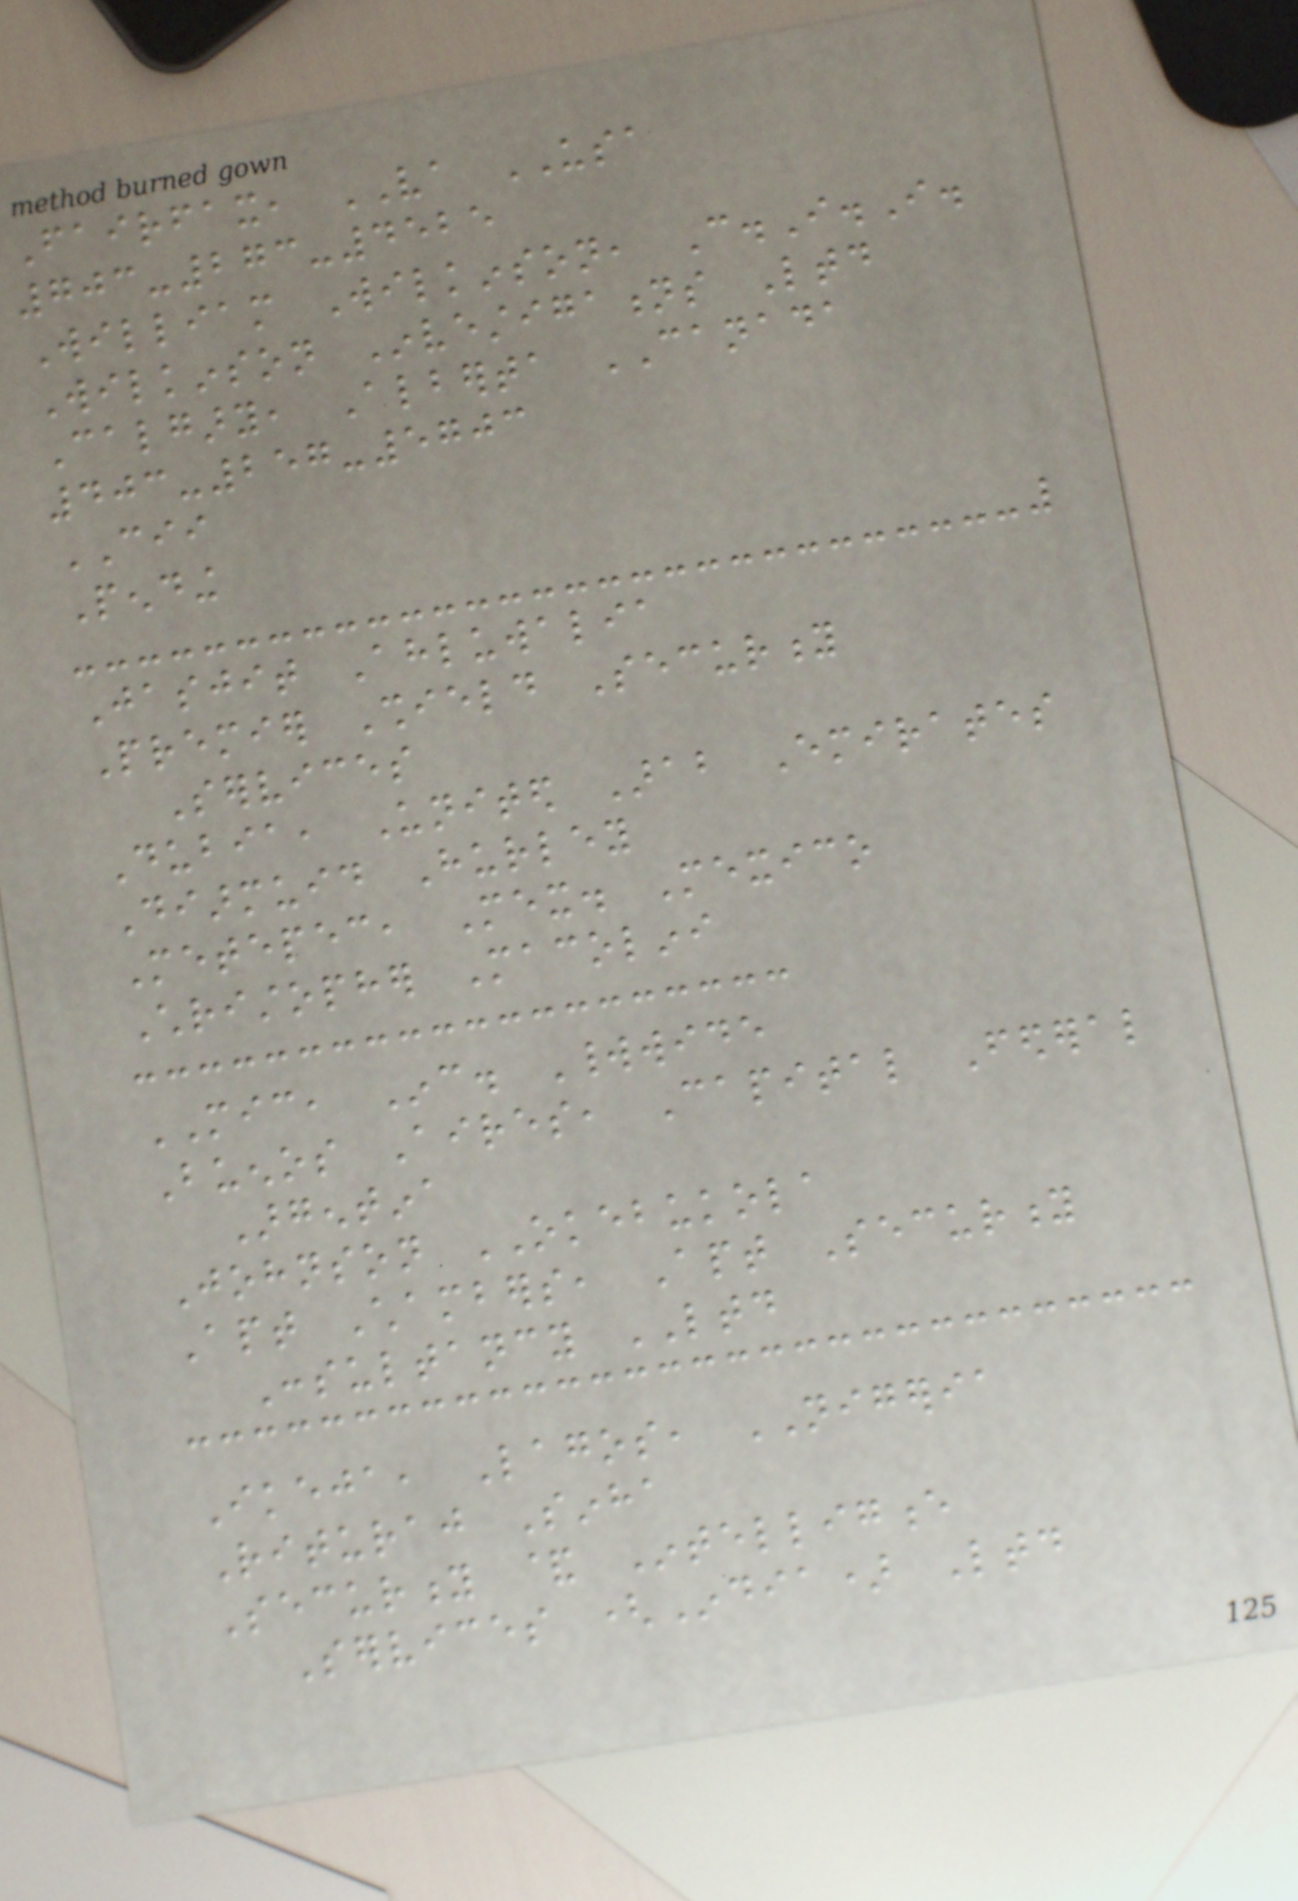Fairfax, VA USA
703-273-4525
William Wilkinson, C.I.I.
Wilkinson Investigations Ltd
Calgary, Alberta CANADA
403-257-5703
CII
Pending
Jasjit Ahluwalia
Premier Shield Security
Services
Dubia, United Arab Emirates
Diarmuid Hurley
Metepec, Mex. Mexico
Christopher Macolini
MIC, Inc. Worldwide
Buenos Aires, Capital Federal
Argentina
Johnson OKEBUKOLA
Apt Chambers, Apt Security
Consultancy LTD
Ikeja, Lagos, NIGERIA
Rituraj Sinha
Security & Intelligence
Services (India) Ltd
